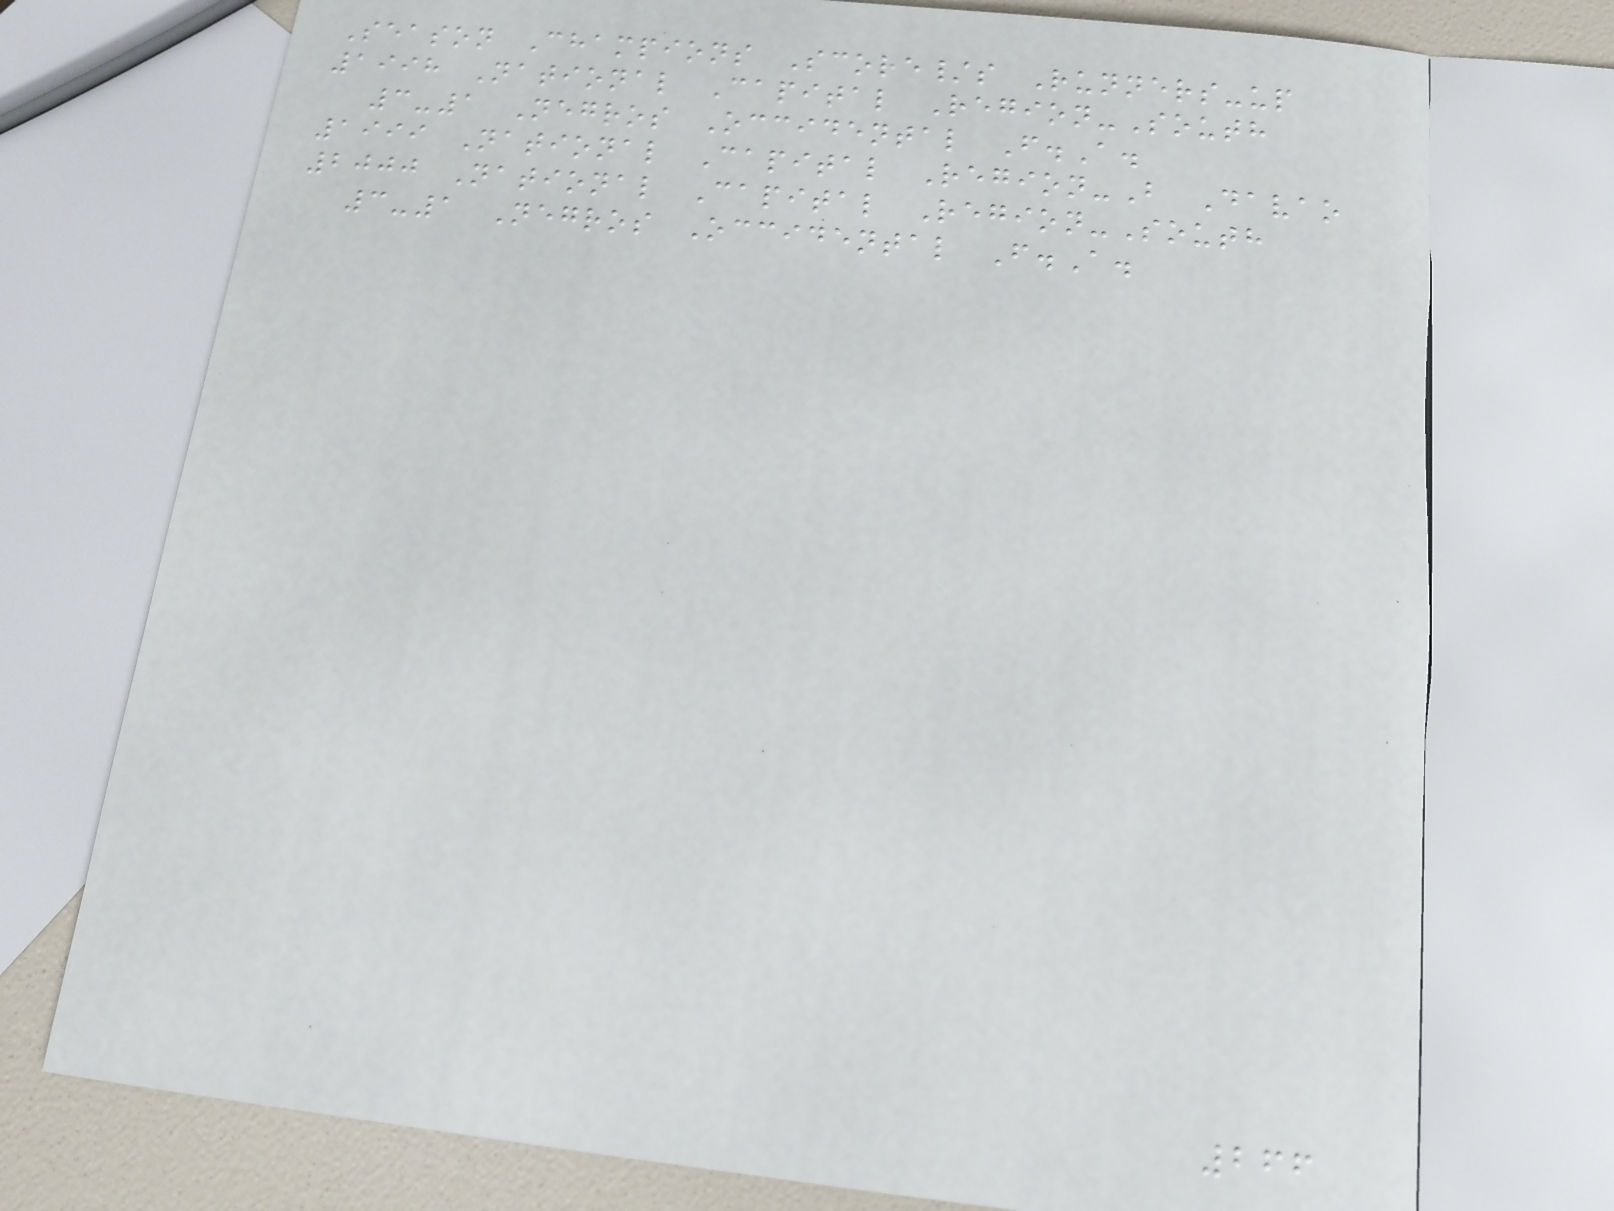Season Champions Score/s Runners-up
1998 National Capital Region-South
3-1 Negros Occidental F.A.
1999 National Capital Region-B Davao
2000 National Capital Region-South
3-1 Negros Occidental F.A.
266
